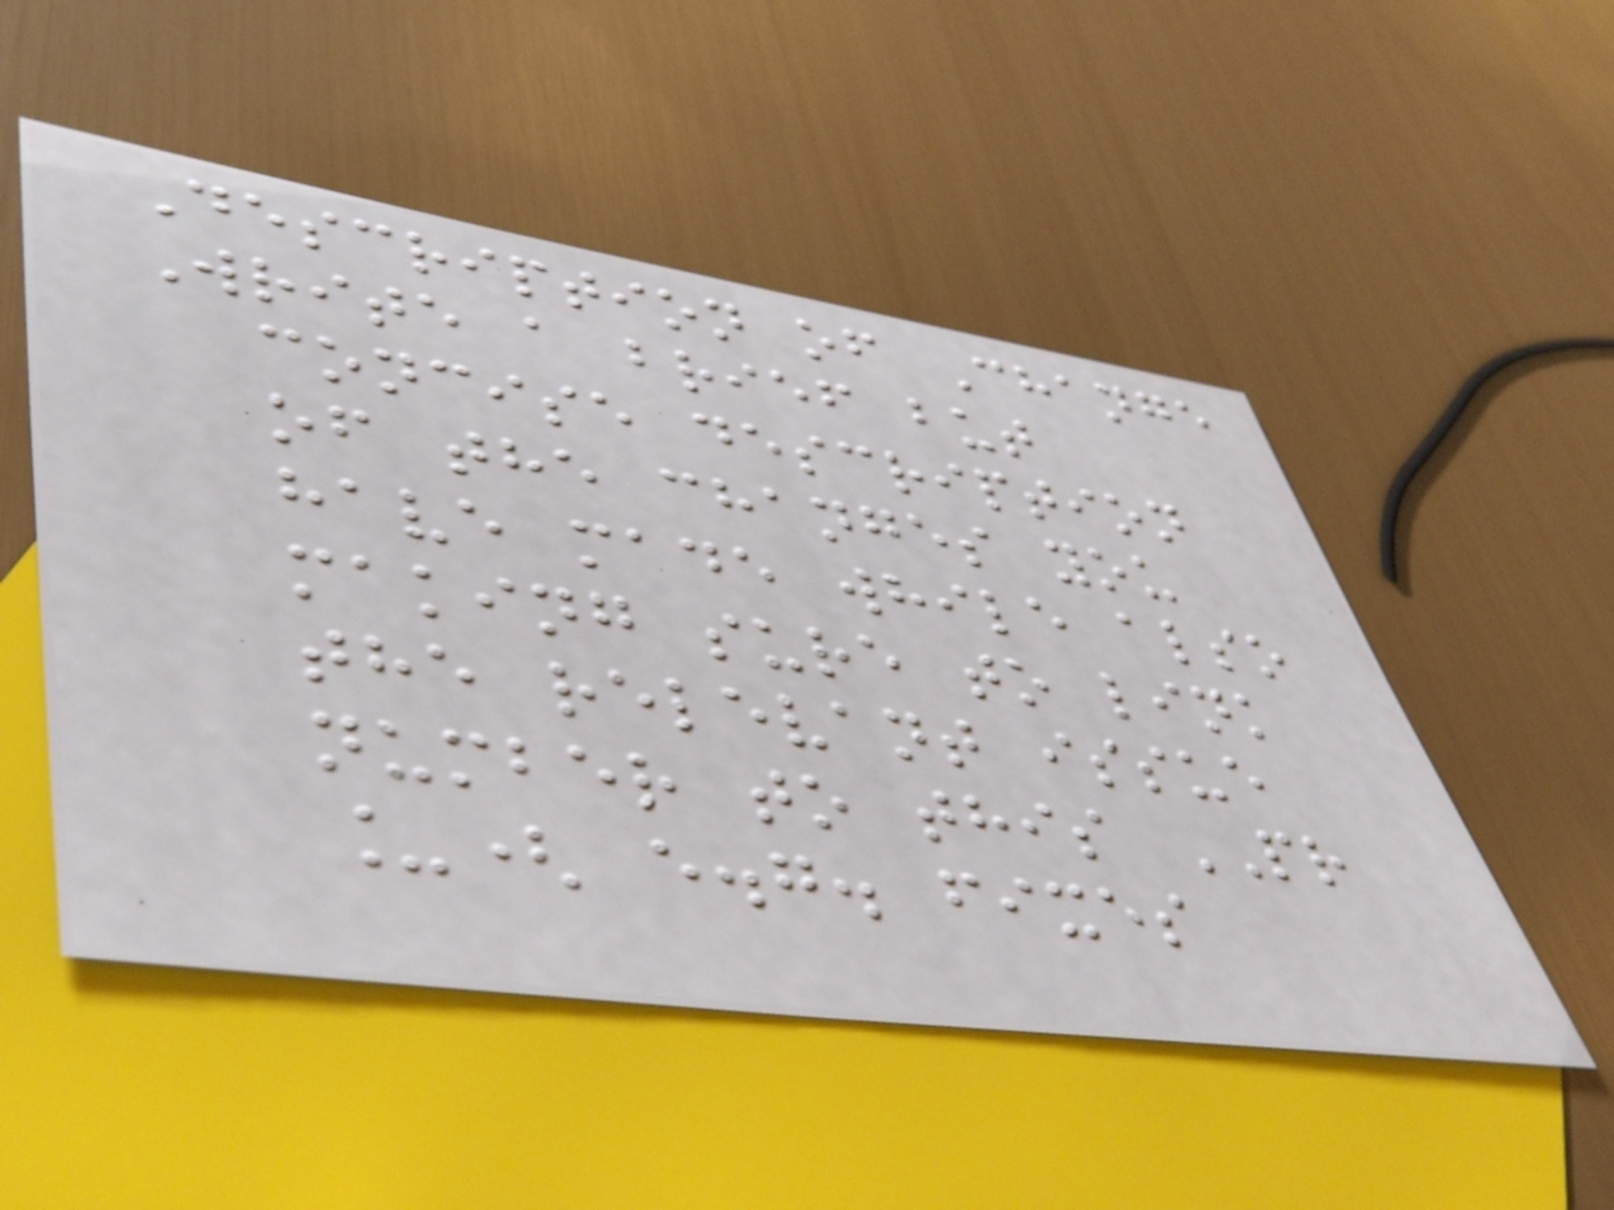Description of Change
Write a brief but
concise description
of the changes you
have made while also
making sure to link
the relevant issue
number to this PR
_( e.g. fixes
